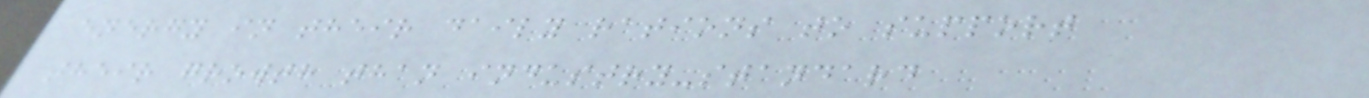energy in their daily rations to support
their growth than industry-standard
